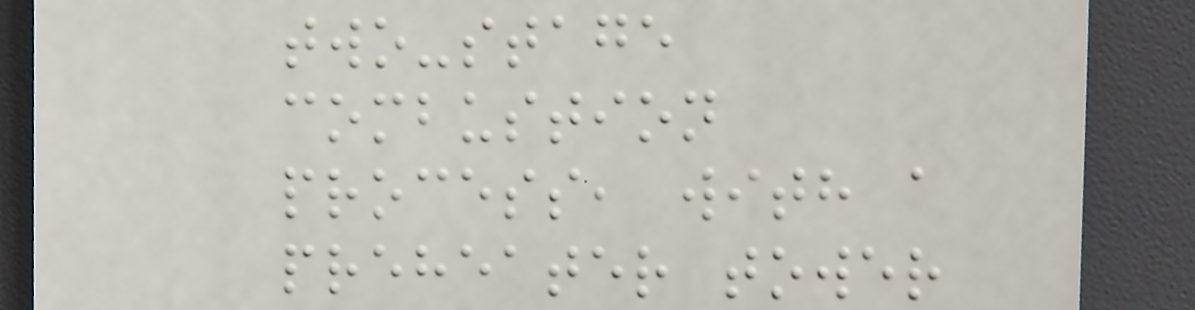two-stage
combustion
process, with a
preheater tower
